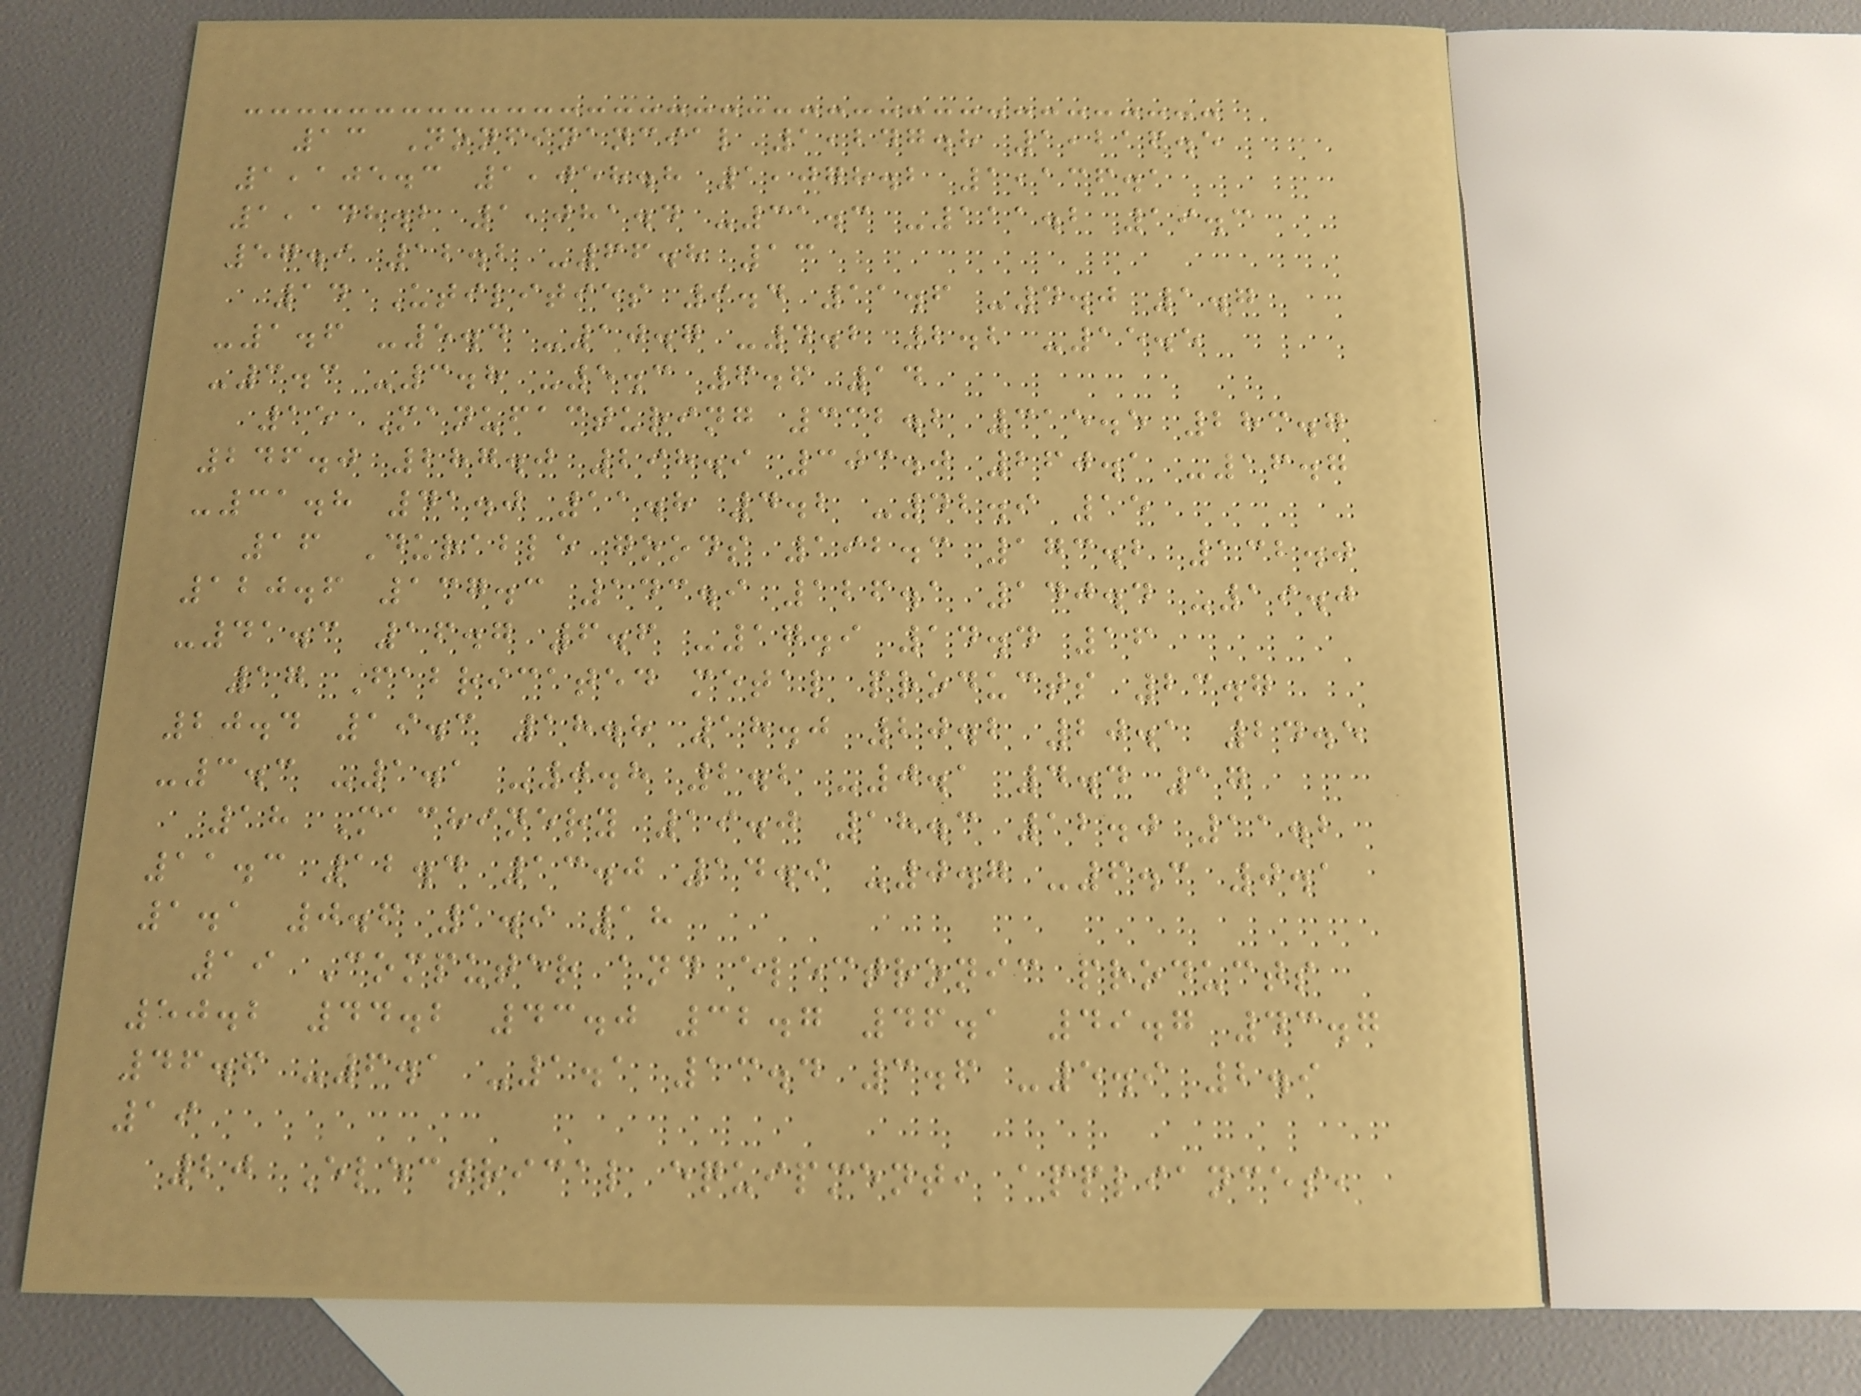13 Nonfinancial 1,247.8 1,216.5
1,105.3 1,058.8 1,078.2 1,136.1
1,148.2 1,081.4 -31.3 -111.2 19.3
57.9 12.2 -66.8 13
14 Utilities 9.4 11.6 -4.0 1.7
-1.6 -5.4 -10.7 -4.2 2.2 -15.5
-3.3 -3.8 -5.3 6.6 14
15 Manufacturing 332.2 315.5 283.7
246.0 287.0 298.9 303.0 260.1 -16.7
-31.8 41.0 11.8 4.2 -42.9 15
16 Durable goods 192.3 173.2 132.0
120.6 137.3 143.9 126.1 140.4 -19.0
-41.3 16.7 6.6 -17.9 14.4 16
17 Fabricated metal products 23.7
20.4 19.3 18.8 18.0 20.2 20.1 24.5
-3.3 -1.1 -0.8 2.2 -0.1 4.4 17
18 Machinery 19.0 18.3 12.0 11.2
11.3 12.4 13.0 14.9 -0.7 -6.3 0.1
1.1 0.6 1.9 18
19 Computer and electronic products
50.2 44.2 43.0 32.7 46.1 49.7 43.7
46.6 -6.1 -1.1 13.4 3.6 -5.9 2.9
19
20 Electrical equipment, appliances,
